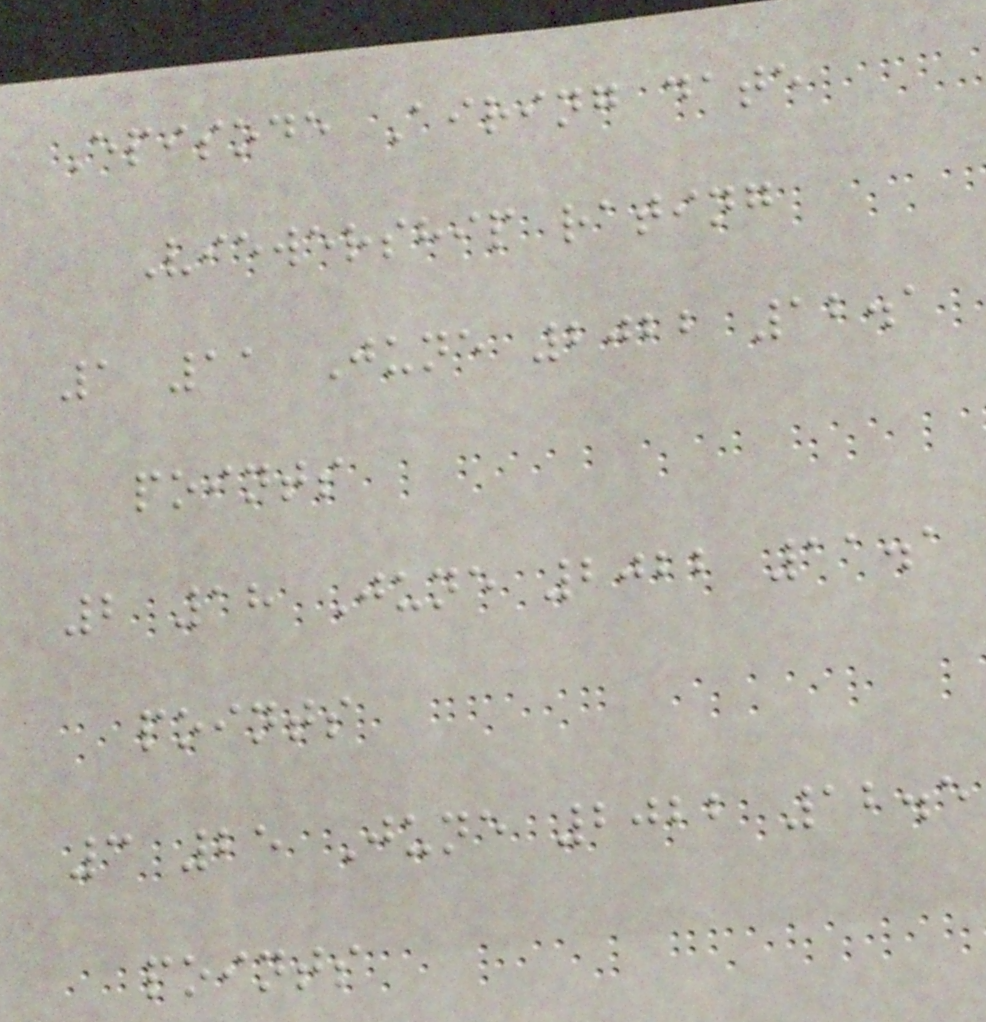Episode Airing date
Viewership rating
1 11 June 2022 12.1
points
2 18 June 2022 11.1
points
3 25 June 2022 12.5
points
